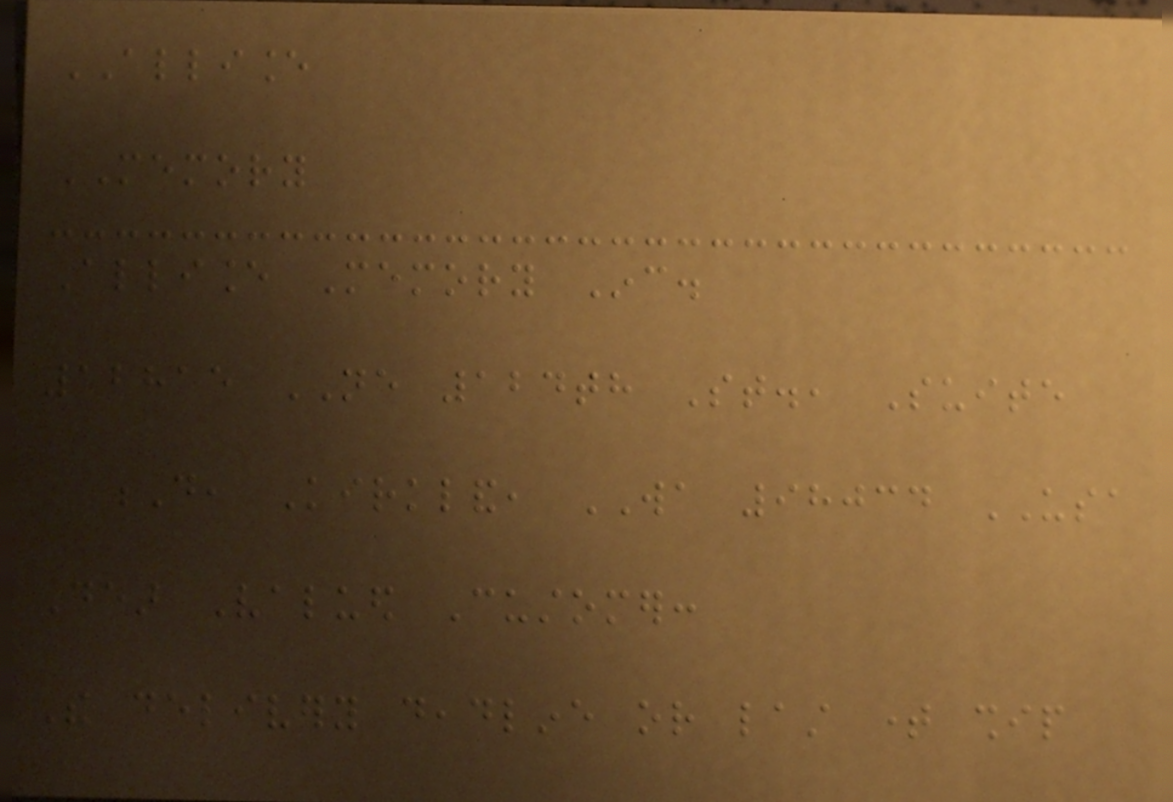ALLIANCE
MEMORY
Alliance Memory Inc.
12815 NE 124th St., Suite
D, Kirkland, WA 98034 USA
Dear Valued Customer:
The delivery deadline or last time ship
